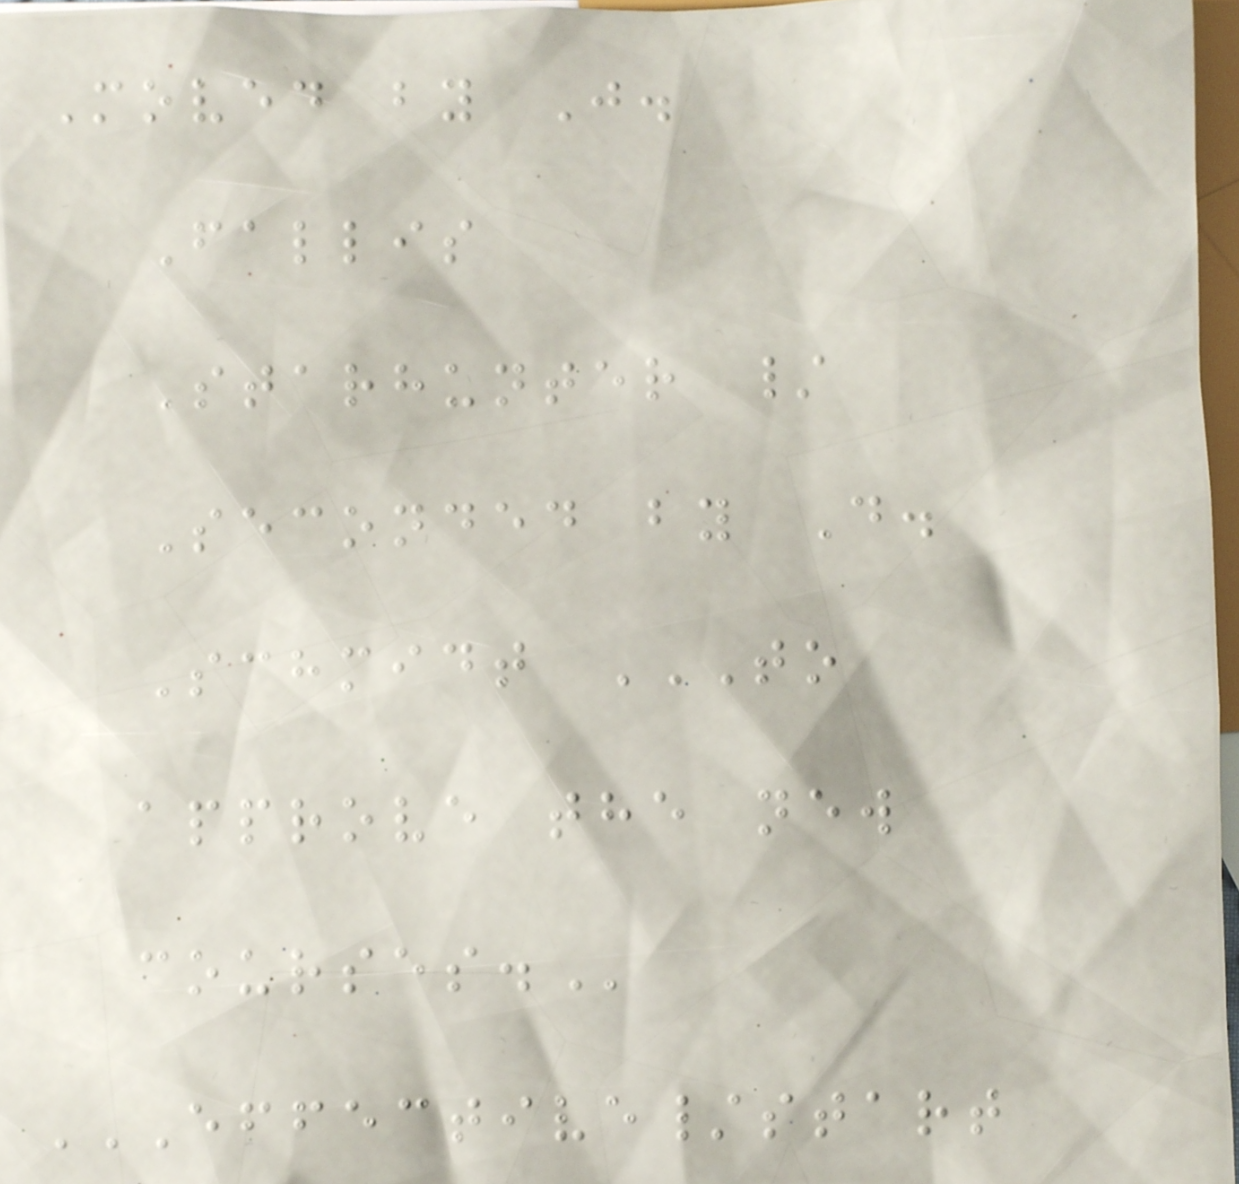Moved by J.
Fallis
Starhunter /
Seconded by D.
Schmidt TO
APPROVE THE NEW
COURSES.
EFFECTIVE/START
